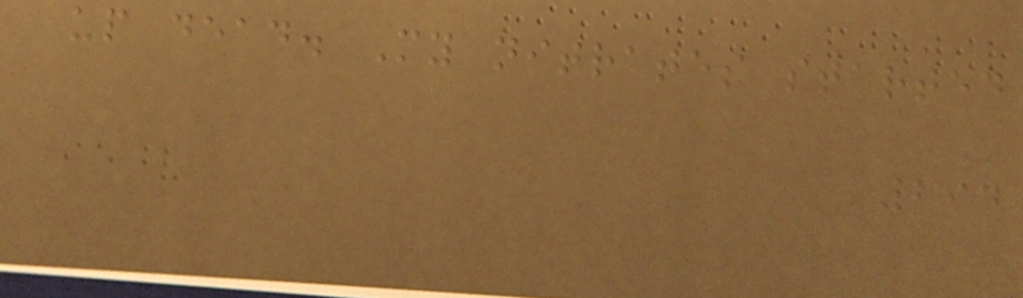up dead. My nitrates started
294
